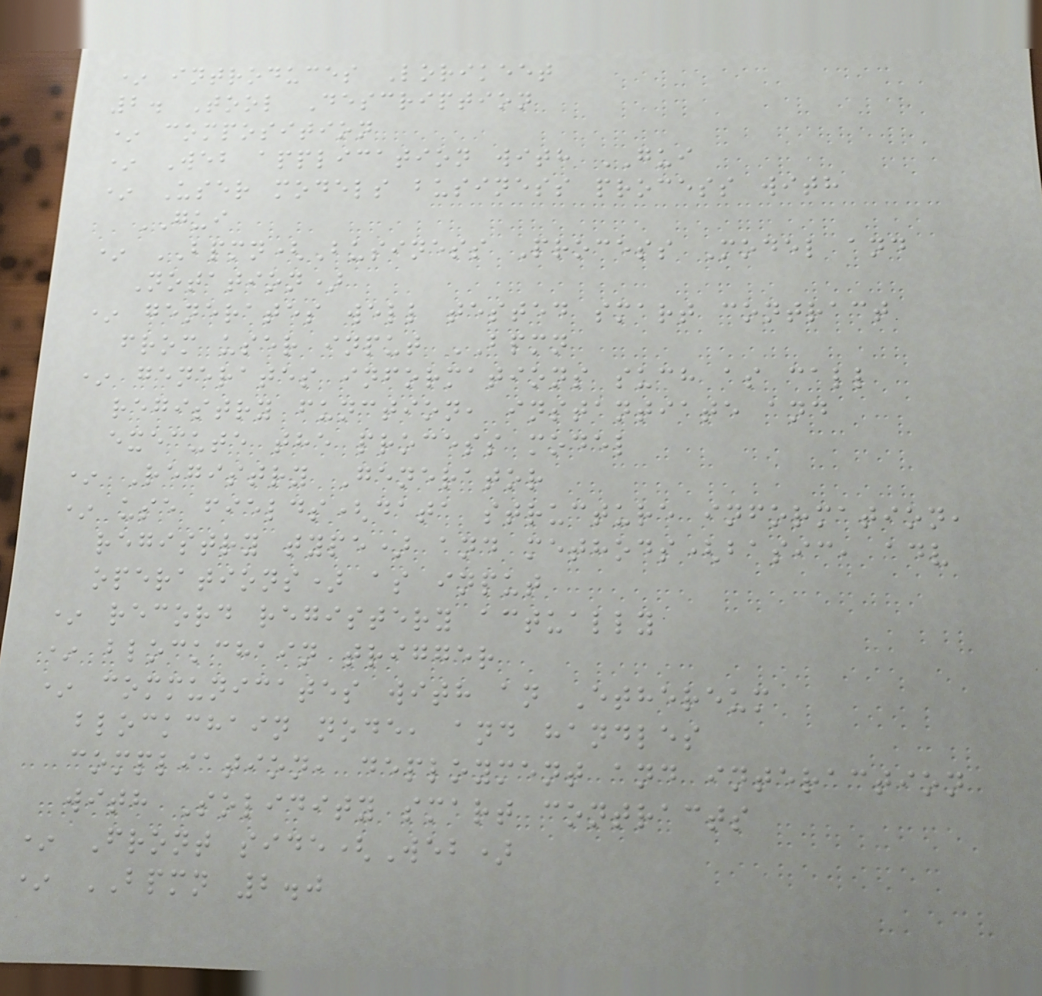* introduces Lorikeet
2. Tool Description
* composition
* Web application with GUI
* User models business process with
GUI
* BPMN(Business Process Model and
Notation)
* generates well tested smart contract
from user input BPMN
* generates informations such as call
registry function, instantiate and
execute the process model
* Registry Generator
* use fields(data structure information,
registry type) and methods(basic, adv
operations) as input
* record registery actually
* blockchain trigger
* communicates with an Ethereum
blockchain node, and handles
compliation, deployment and interaction
with Solidity smart contracts
* Front side(Web)
* BPMN 2.0
